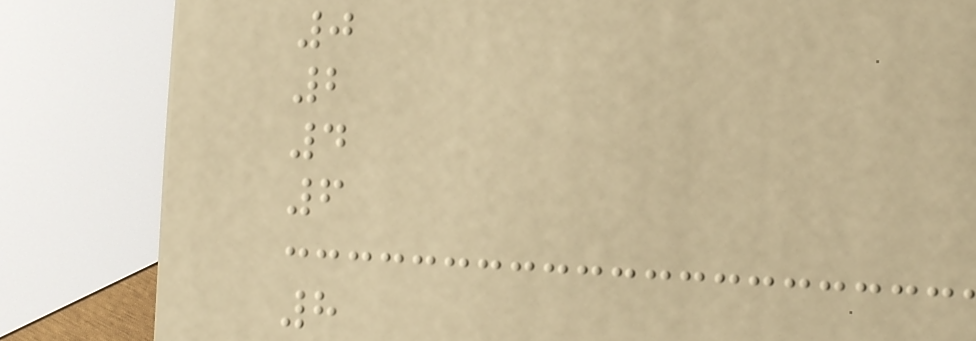0
2
4
6
8
